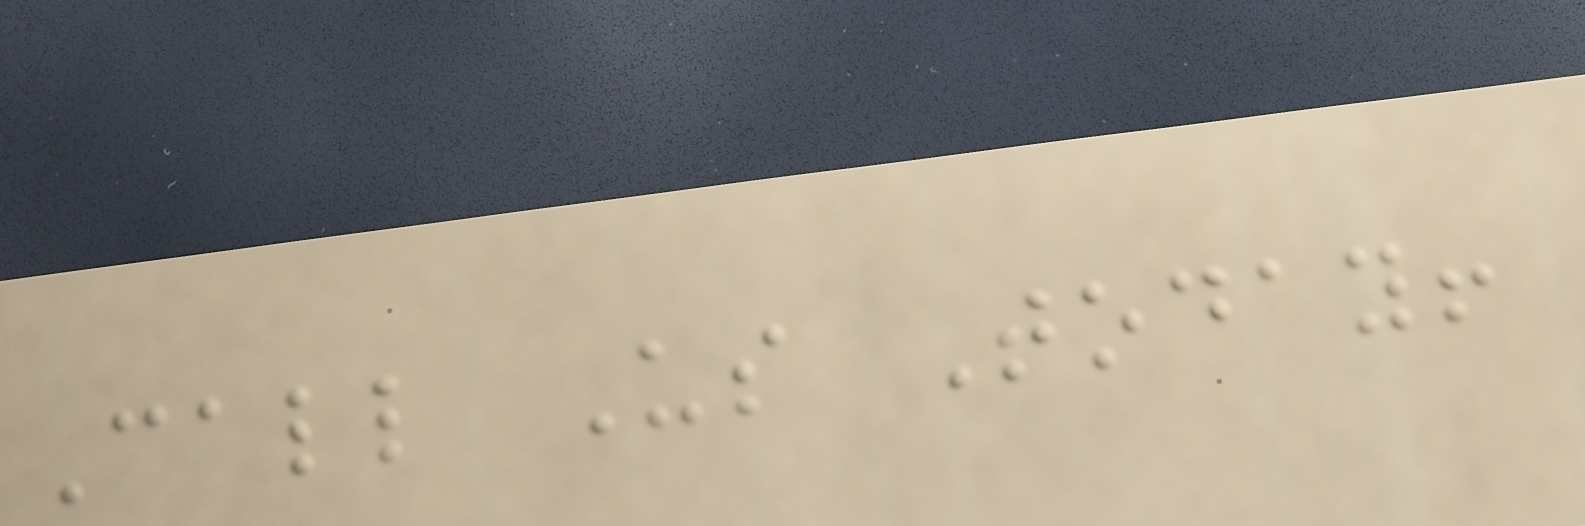Call Us Today!
